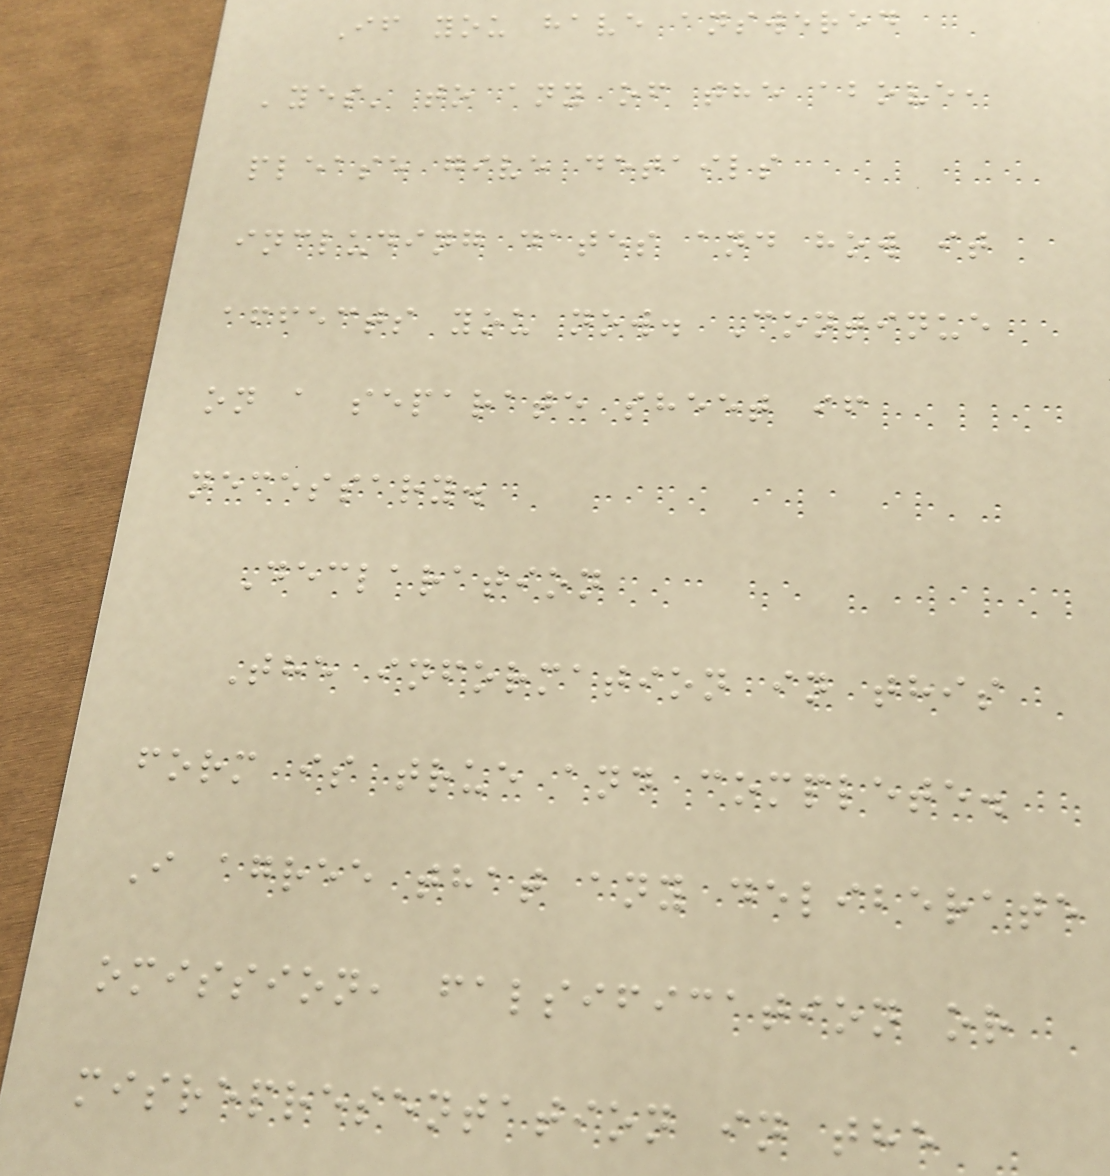If you have answered
'yes' to any of the above,
please give details
including dates and how it
affects you now. Continue
on a separate sheet if
necessary.
Declaration
The information in this
form is true and complete.
I agree that any deliberate
omission, falsification or
misrepresentation in the
